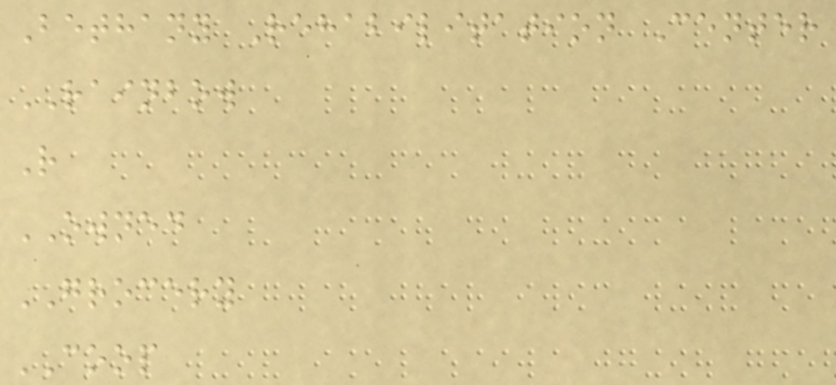Bethany Rehabilitation Center
RAINBOW
R
OWNED
GROCERY
COOP
